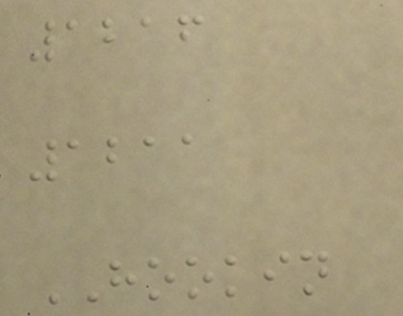1216
1211
HOOKIN
